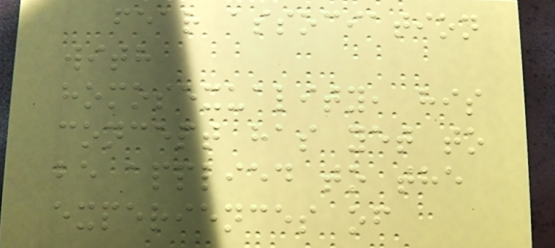fear association
with
homosexuality, his
concept has yet to
be applied to the
experiences of
